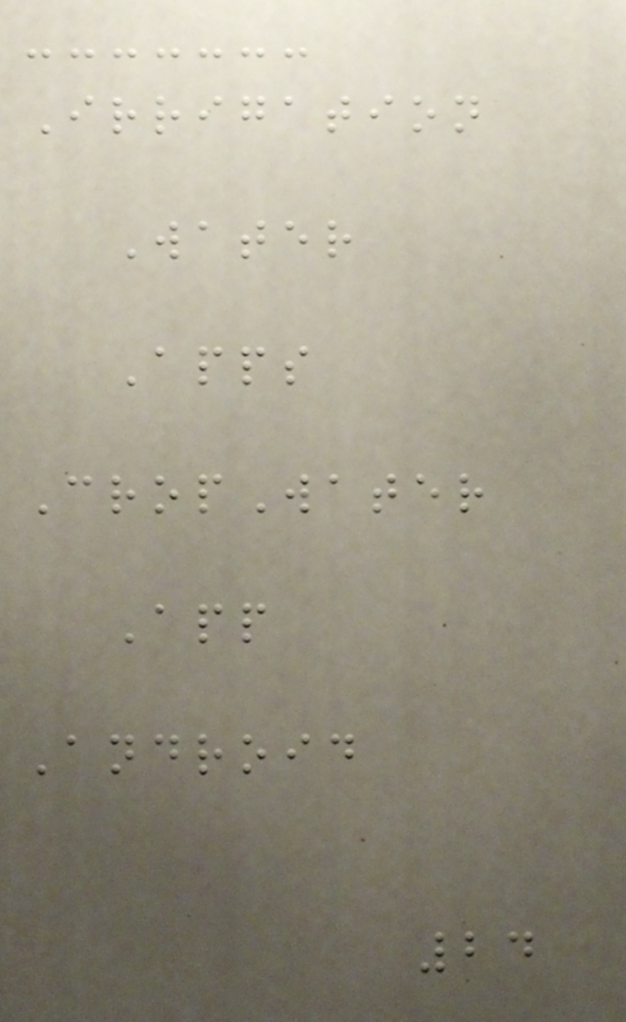Irrigation
Water
Apps
CropWater
App
Android
24
